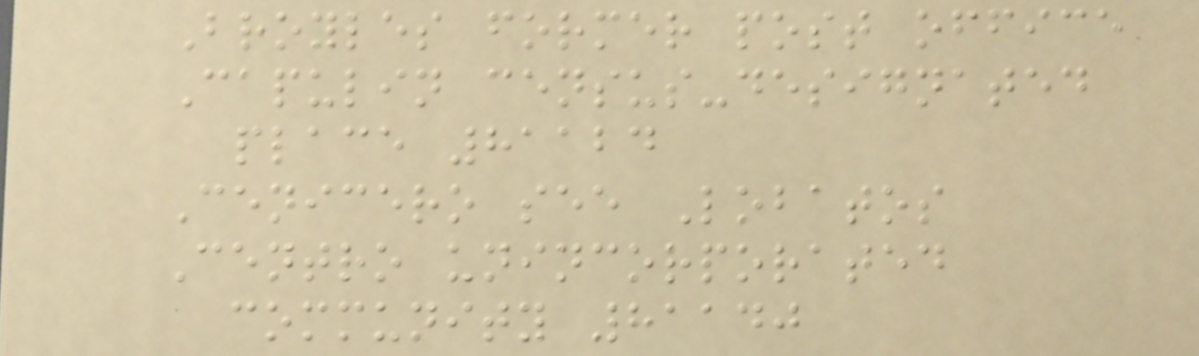Broyles former post office
Capulin census-designated
place 81124
Cenicero see Lobatos
Centro unincorporated
community 81140
